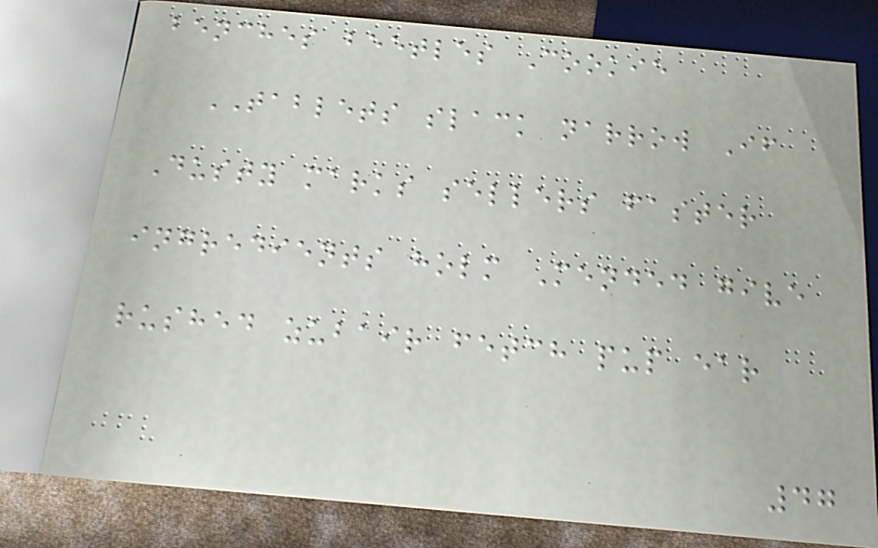benches beetles Cookie
TABLETS slack narrow If
Dusty marks sellers faster
ingredients holm Mended give
rushed zubair fetch pup ear
47
